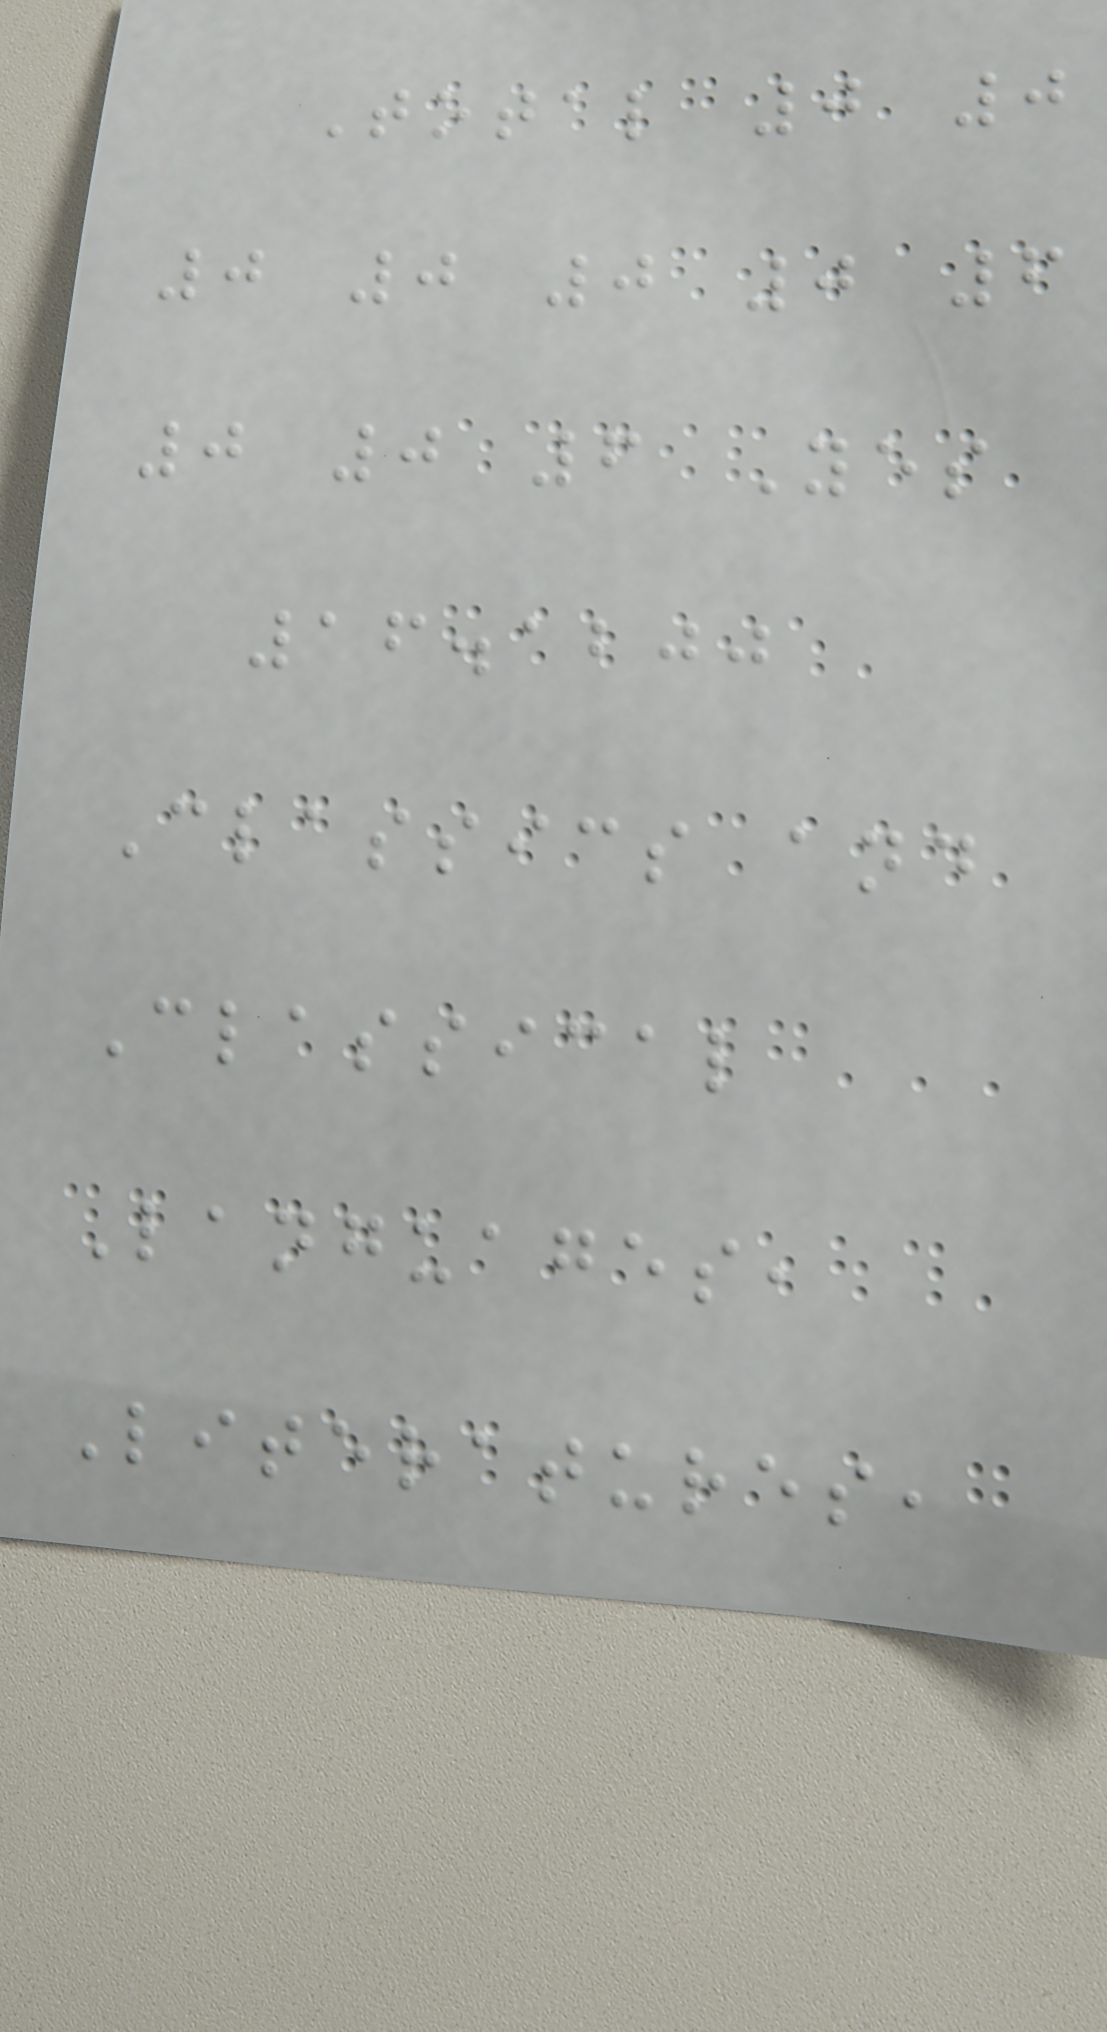Total 0 0
0 0 0 0 6
0 0 6 Yes
16.1200
Classics and
Classical
Languages,
Literatures,
